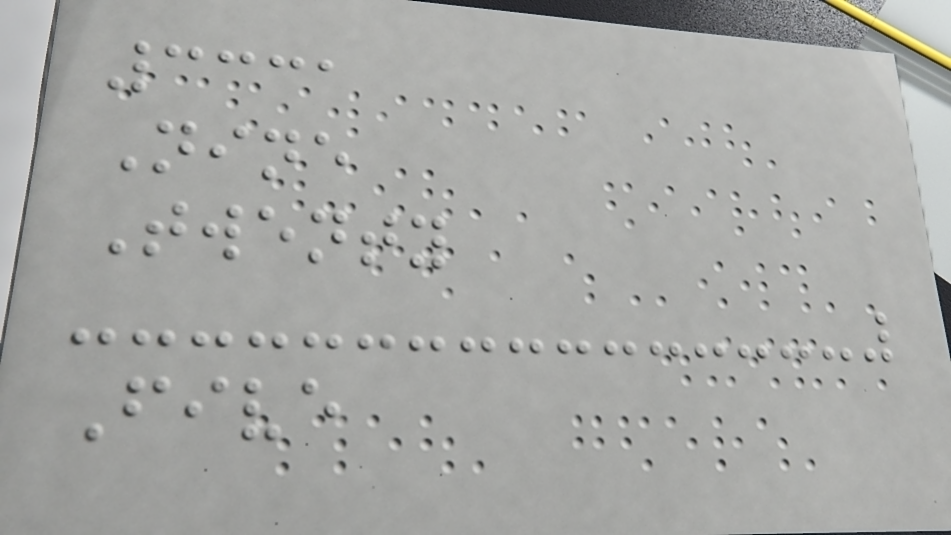3331
Nine
Twenty
Five
